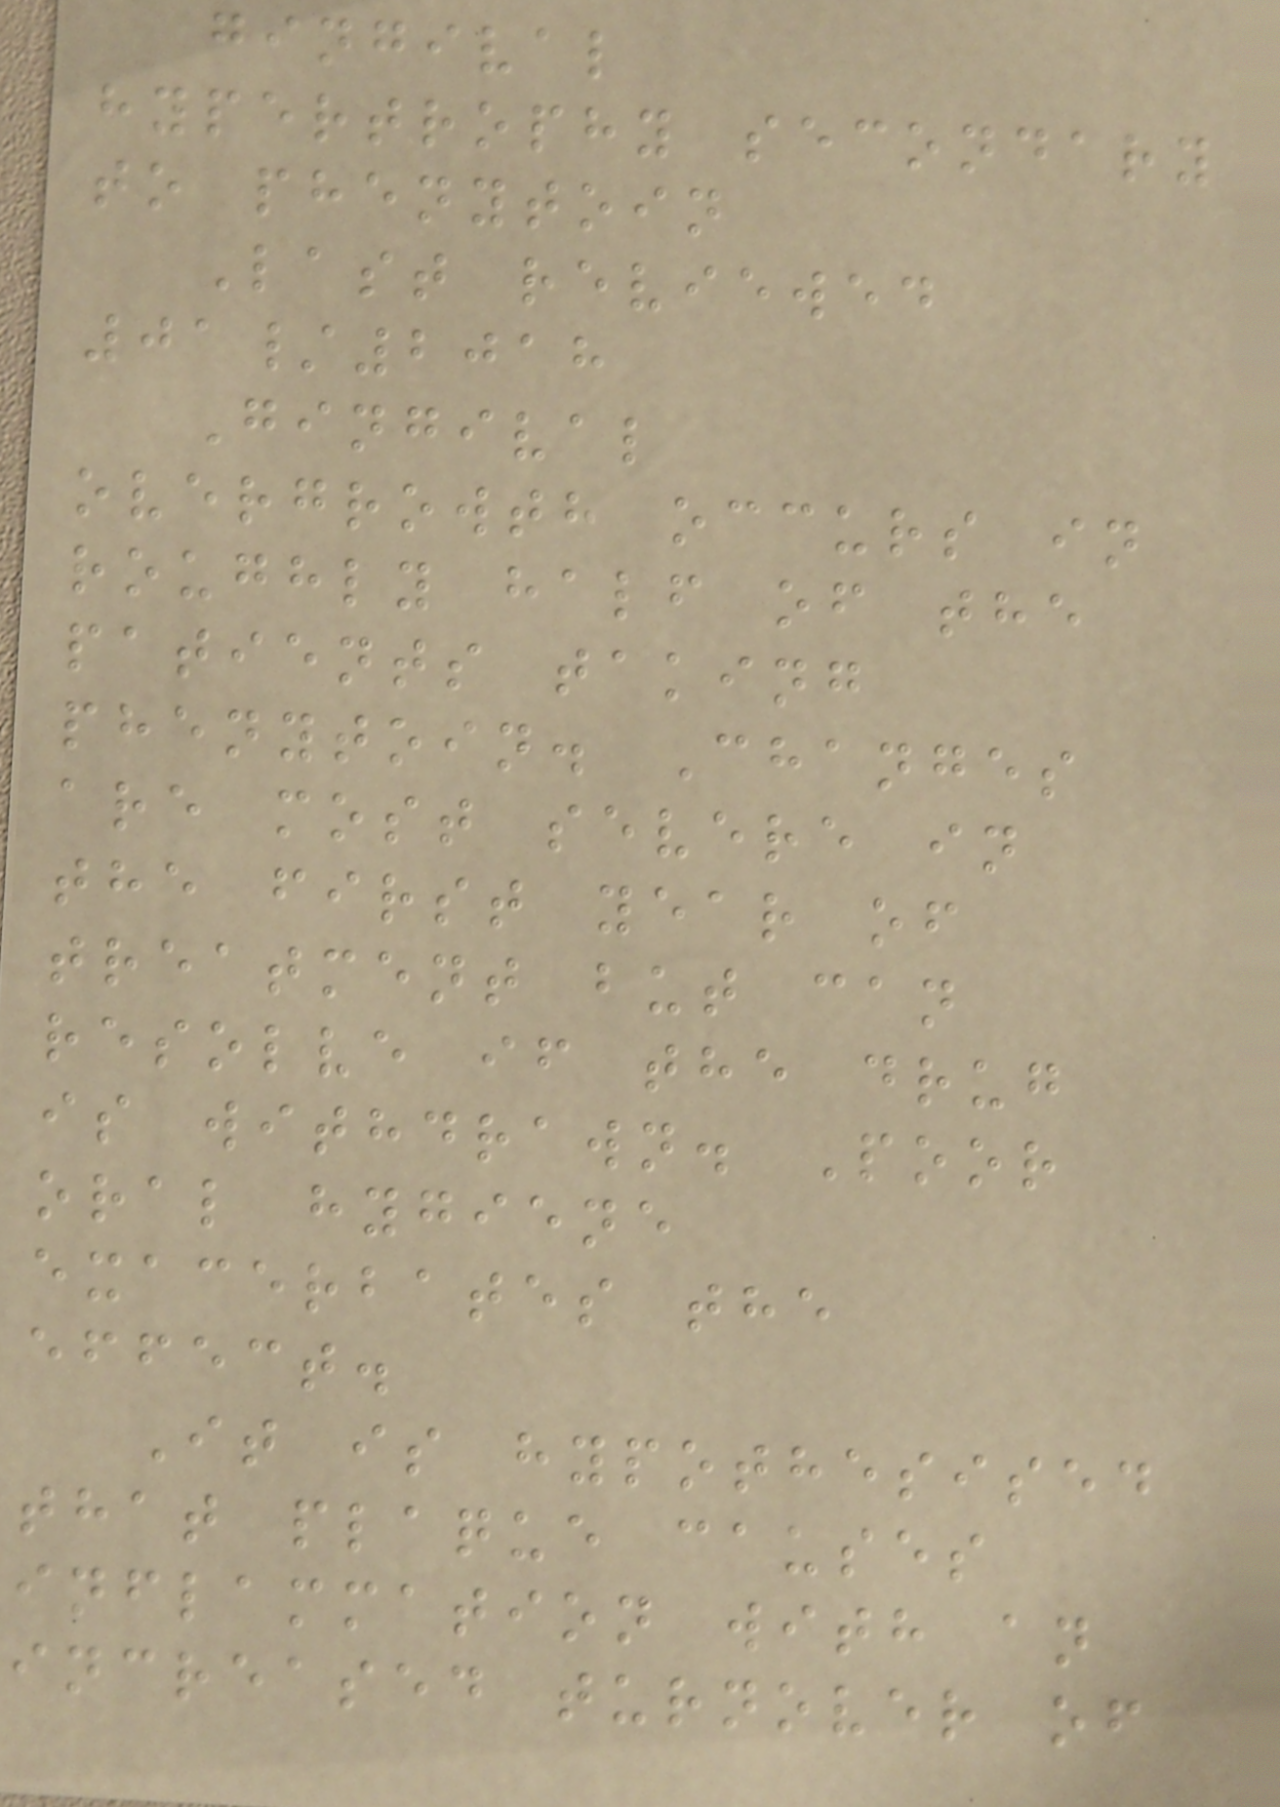gingival
hypertrophy secondary
to phenytoin
Last reviewed
01/2018
Gingival
overgrowth occurs in
roughly half of the
patients taking
phenytoin. Changes
are most severe in
the first year of
treatment but can
resolve if the drug
is withdrawn. Poor
oral hygiene
exacerbates the
effect.
It is hypothesised
that plaque causes
inflammation with an
increased turnover of
